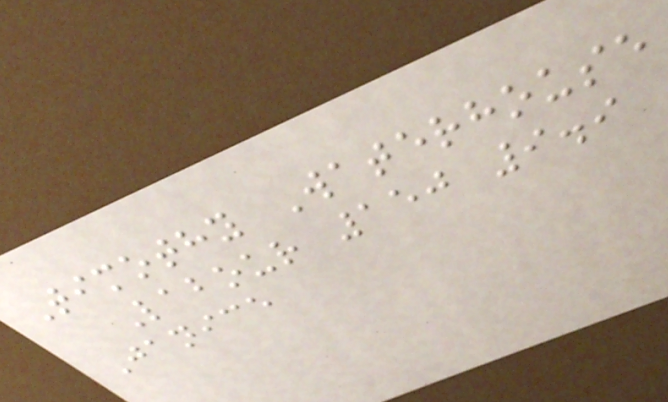Timothy Waterhouse
Labour 150 9.9
Janice
